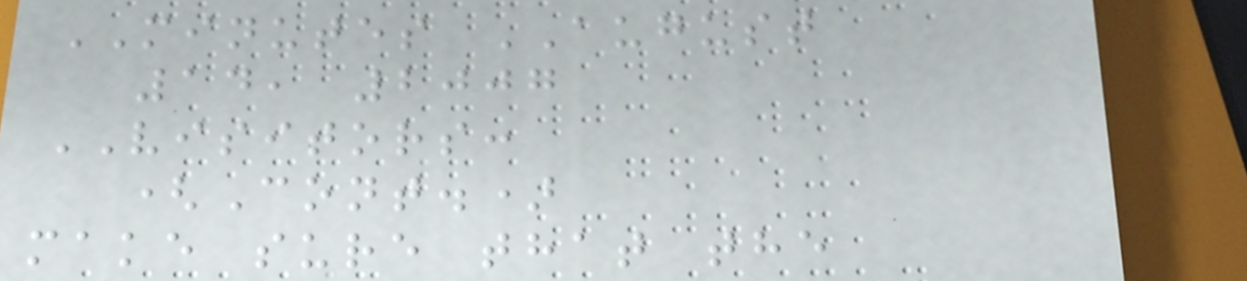MINUTES AUGUST
14, 2007
VISITORS:
(Cont.)
make sure that the
